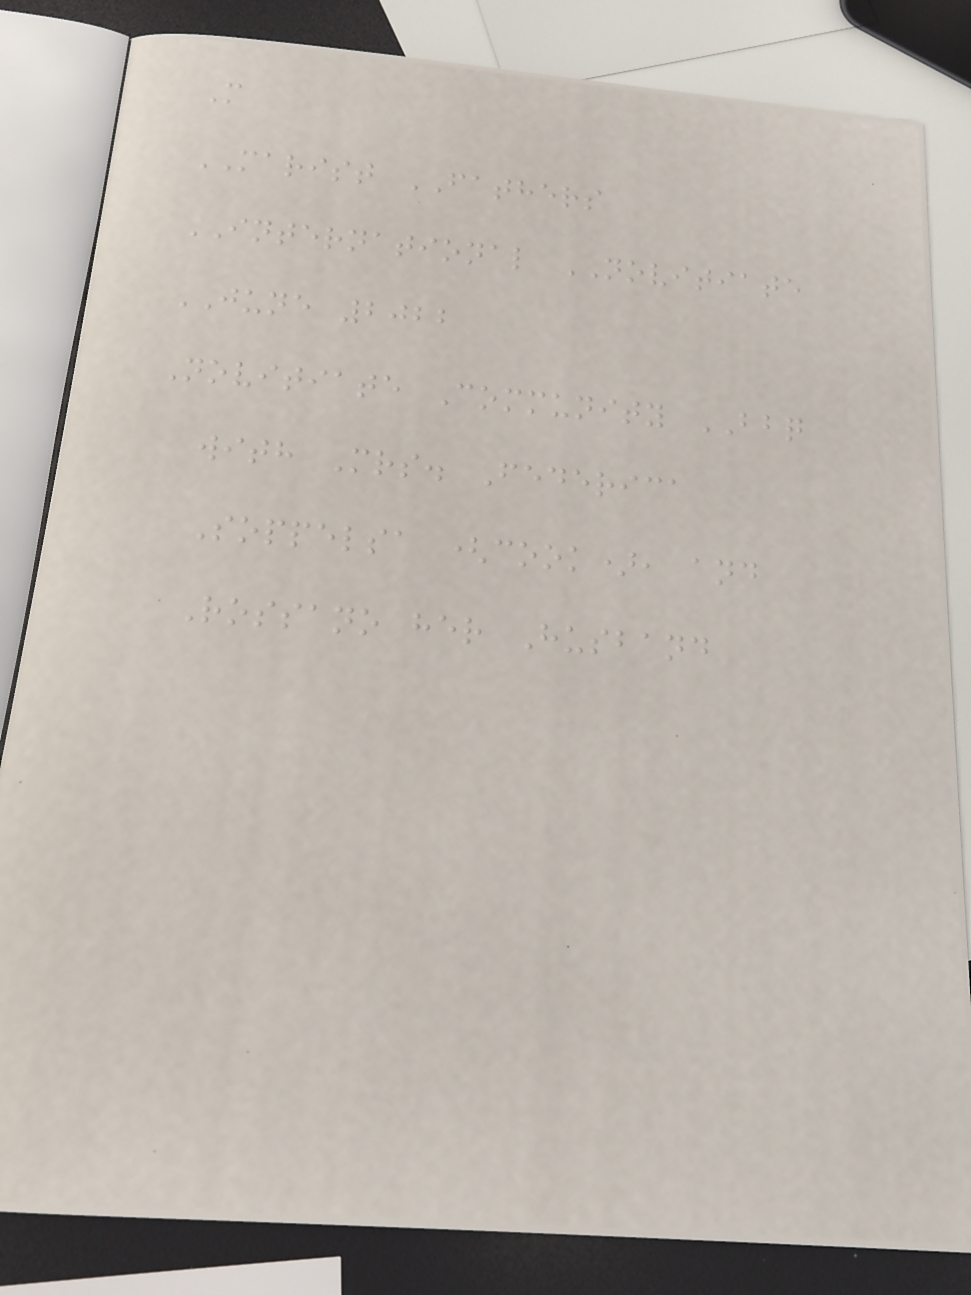M
MARIST FATHERS
INTERNATIONAL NOVITIATE
JUNE 2022
Novitiate Community BBQ
with Mrs. Federica
Soppelsa (cook), and
Rossano her Husband
